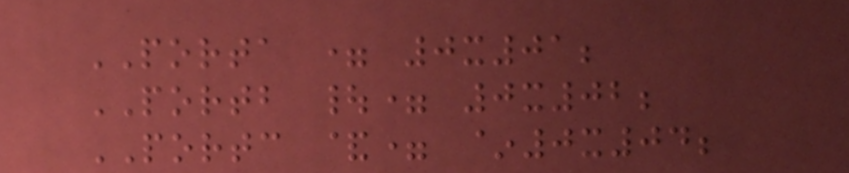PORTA = 0x01;
PORTB |= 0x02;
PORTC &= ~0x04;
